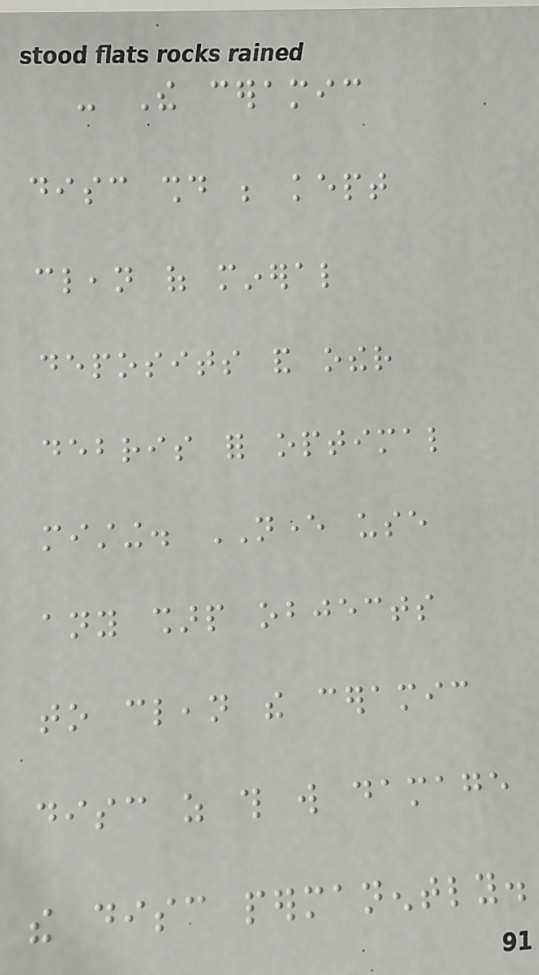- The ceramic
disc should be kept
clean of mineral
deposits and other
debris for optimal
misting. NEVER use
any sharp objects
to clean the ceramic
disc as this will damage
the disc permanently.
